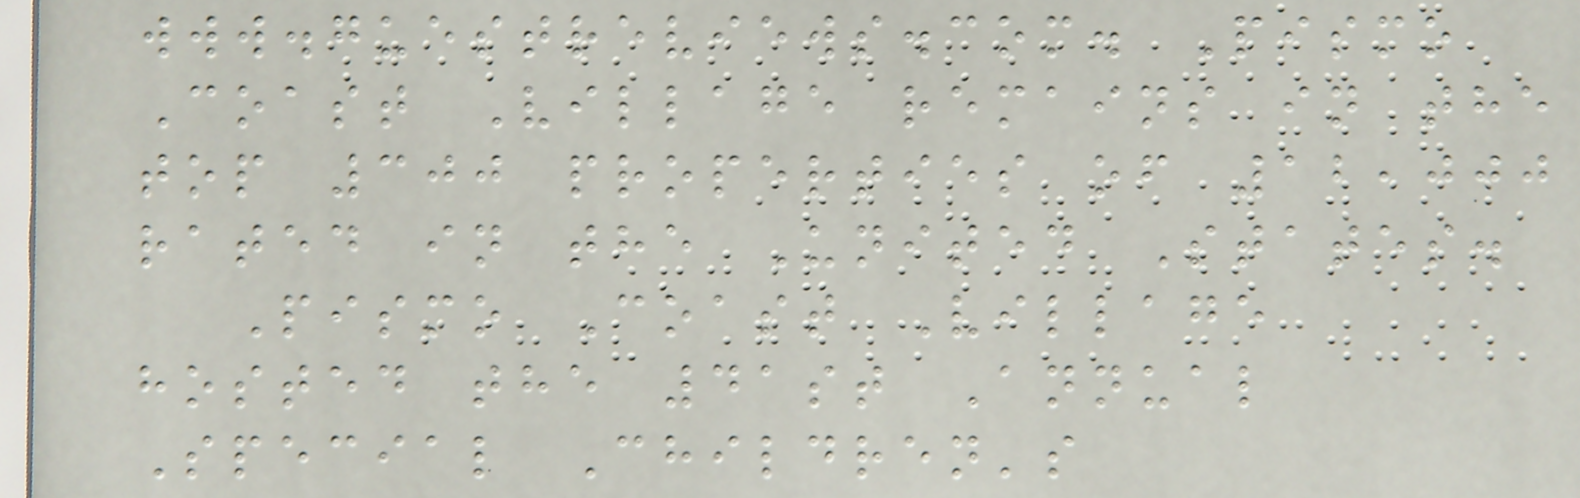www.guestreviews.com. Pismo
Coast Village remains in the
top 300 properties of 12,000
rated in the United States.
Pismo Coast Village
hosted the 41st Annual
Special Children's
